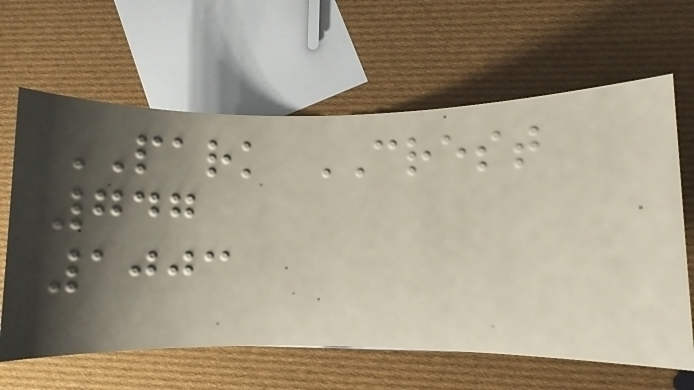PARK CREST
747
1003
